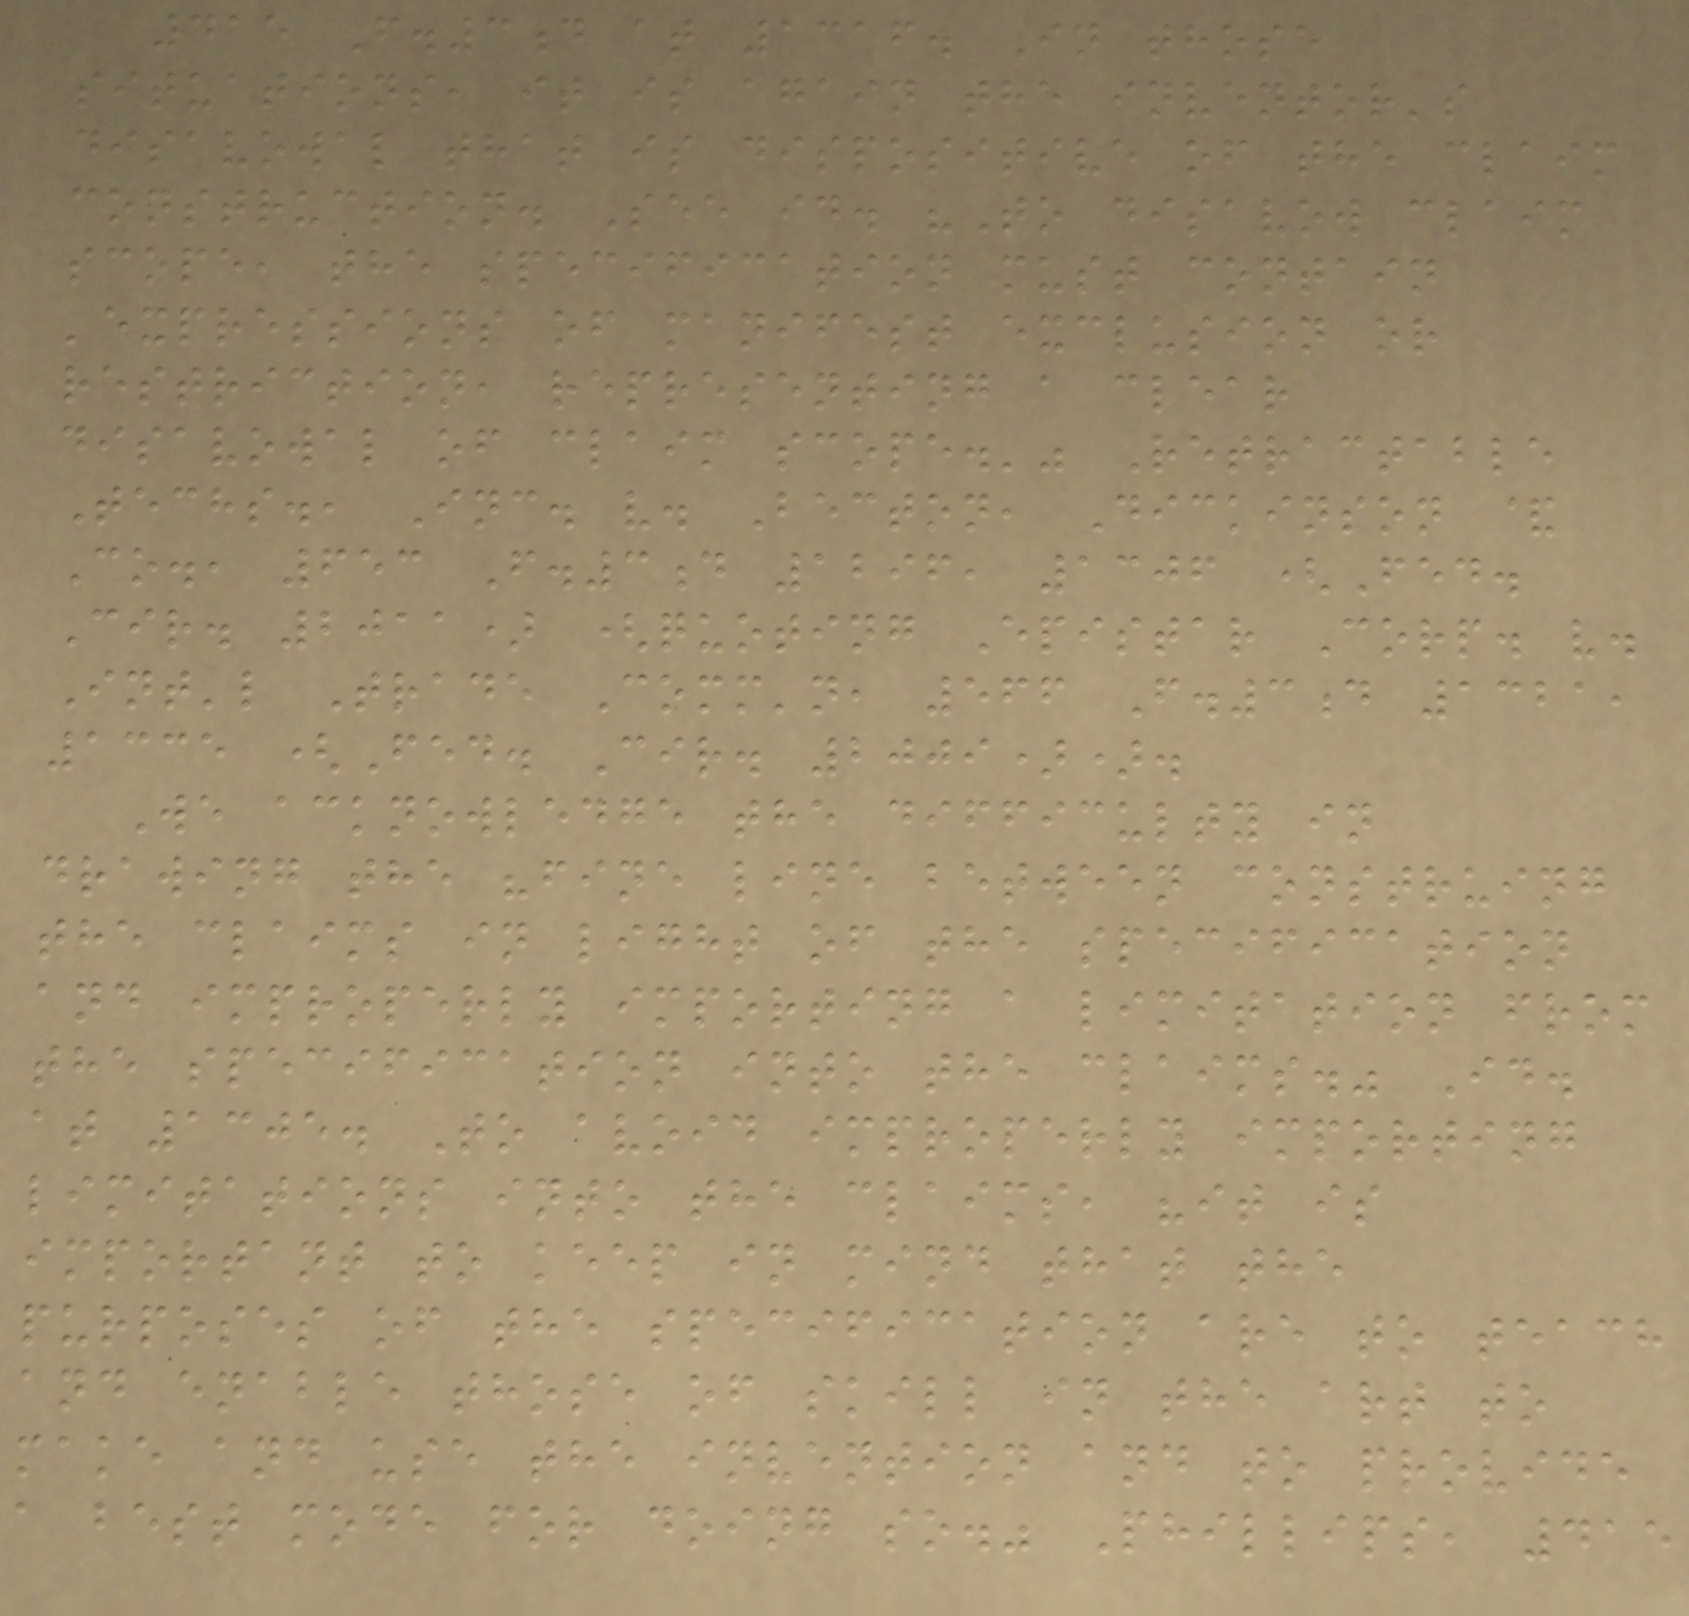415 F.3d at 1316. In those
situations, it is again the inventor's
disavowal that is dispositive of the claim
construction. See id. "To disavow claim
scope, the specification must contain
'expressions of manifest exclusion or
restriction, representing a clear
disavowal of claim scope.'" Retractable
Techs., Inc. v. Becton, Dickinson &
Co., 653 F.3d 1296, 1306 (Fed.
Cir. 2011) (quoting Epistar Corp. v.
Int'l Trade Comm'n, 566 F.3d 1321,
1335 (Fed. Cir. 2009)).
We acknowledge the difficulty in
drawing the "fine line between construing
the claims in light of the specification
and improperly importing a limitation from
the specification into the claims." Id.
at 1305. To avoid improperly importing
limitations into the claims, "it is
important to keep in mind that the
purposes of the specification are to teach
and enable those of skill in the art to
make and use the invention and to provide
a best mode for doing so." Phillips, 415
